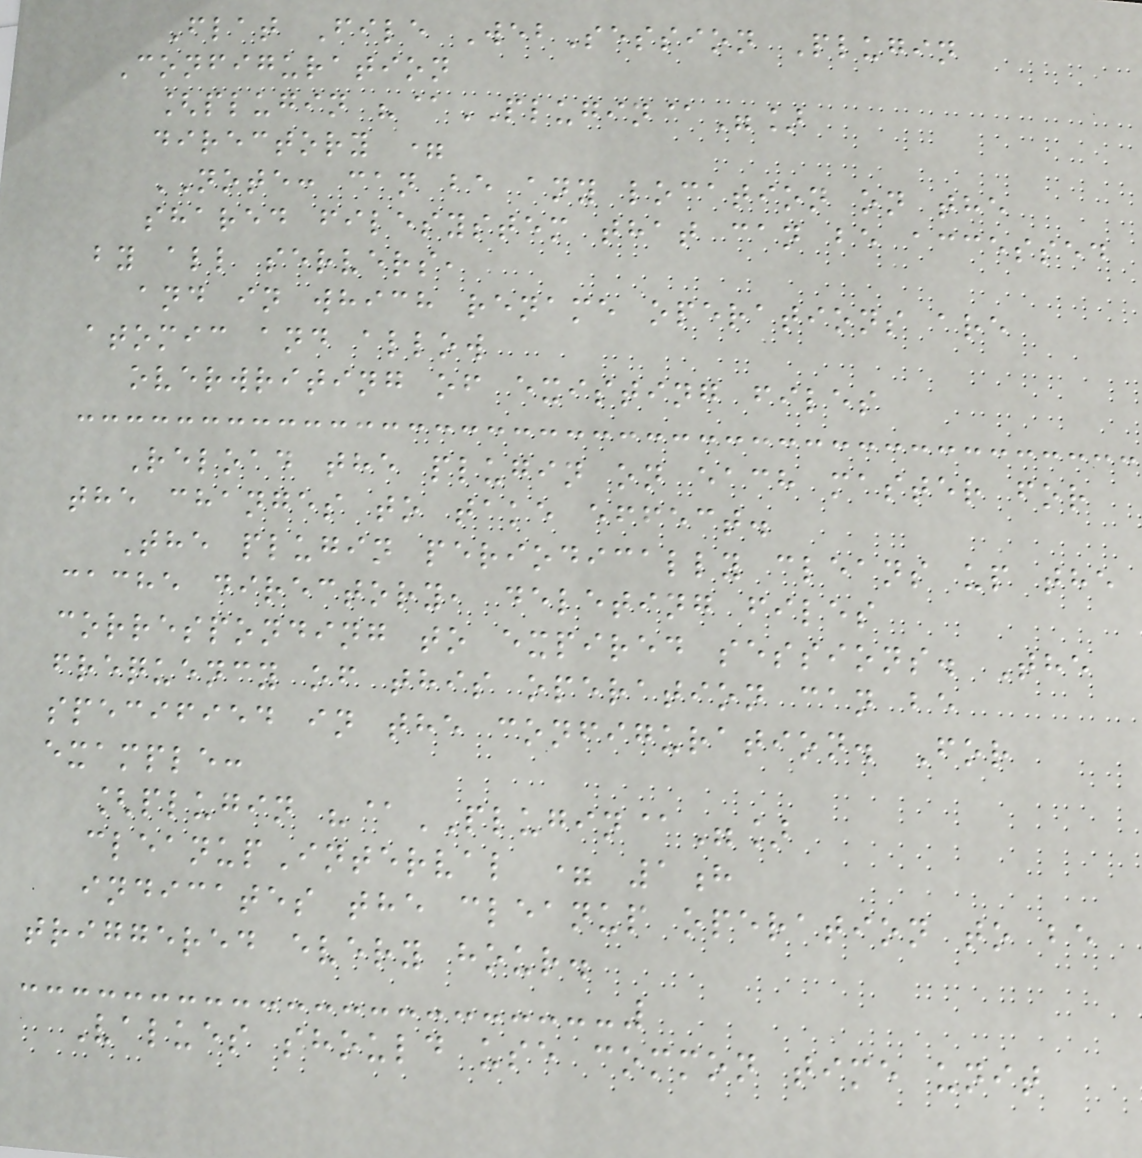Flat File WebSession Plugin
Configuration
[plugin "@PLUGIN@"]
directory =
NOTE: can be any location on the
shared filesystem that can be accessed
by all servers,
and in which rename operations are
atomic and allow
overwriting of existing files
Reload the plugin on each master for
the changes to take effect.
The plugin periodically cleans up the
cache directory, deleting files
corresponding to expired sessions. The
frequency of this operation can be
specified in the configuration. For
example:
[plugin "@PLUGIN@"]
cleanupInterval = 1h
indicates the cleanup operation to be
triggered every hour.
Values should use common time unit
